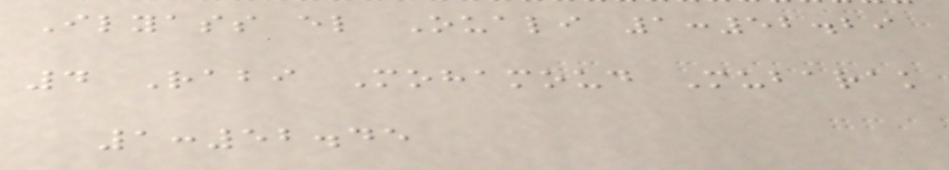Ilyass el Ouali 1:52.29
4 Rabi Mohamoud Mubarak
1:52.45
